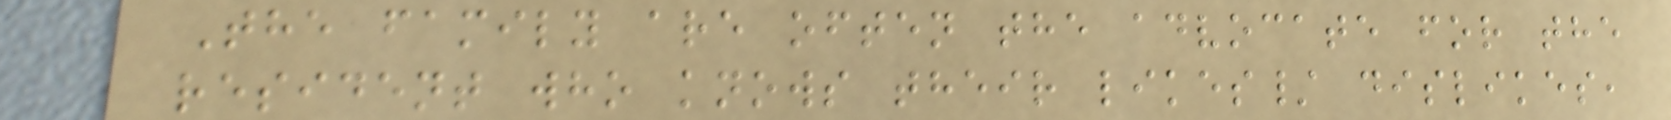The family are often the advocate for the
resident who knows their likes/ dislikes,
